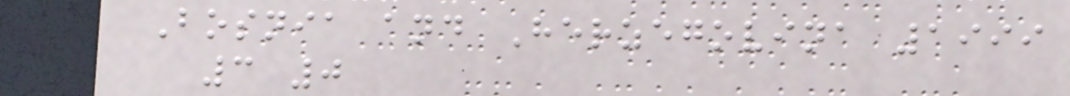Bosnia and Herzegovina 1999
3 0
